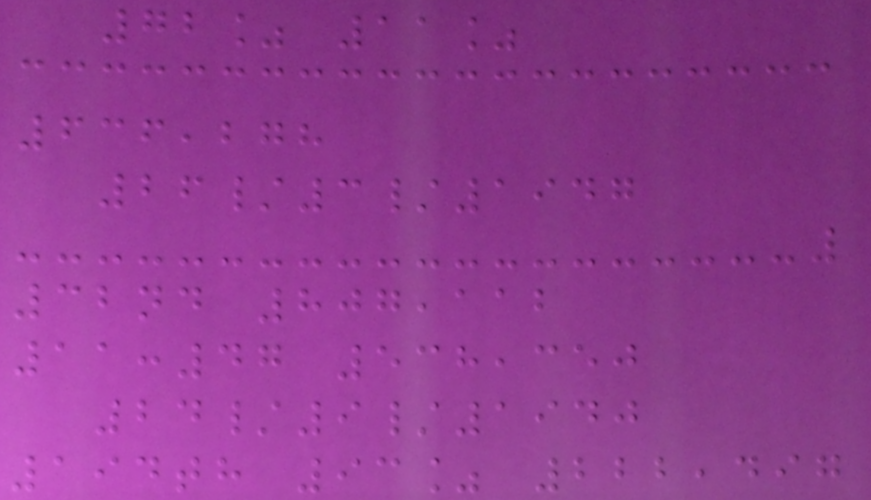72% 11%
636,278
26/3/1947
32nd 807,112
11:47 538,350
24/9/1940
194th 93% 222,497
